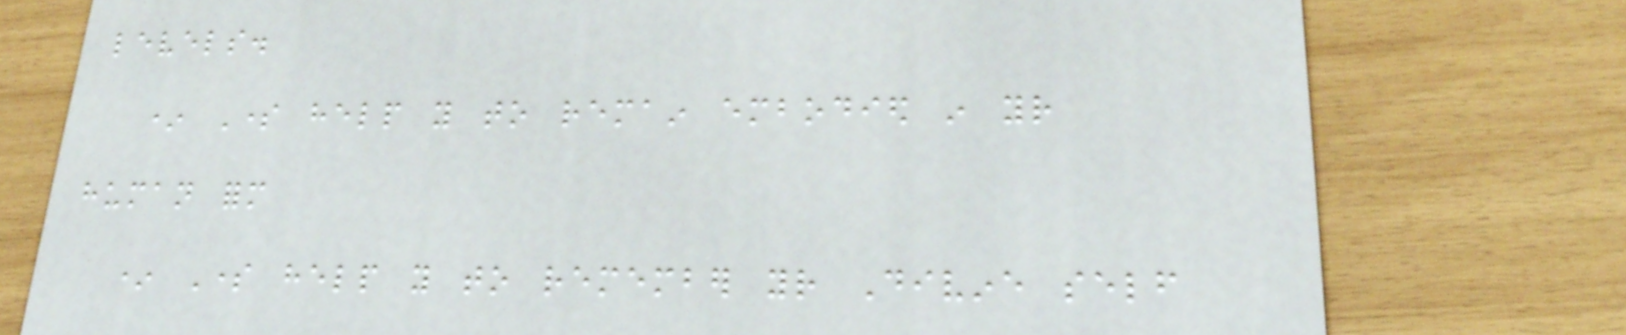levels.
* Some help you to remain embodied in your
human form
* Some help you to remember your Divine self
